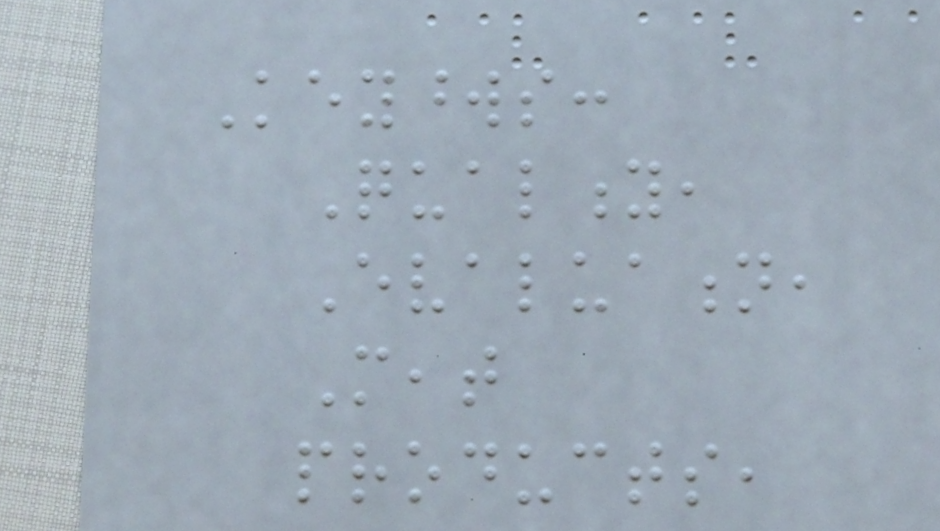Keywords:
Quality,
Evaluation,
Meat
products,
